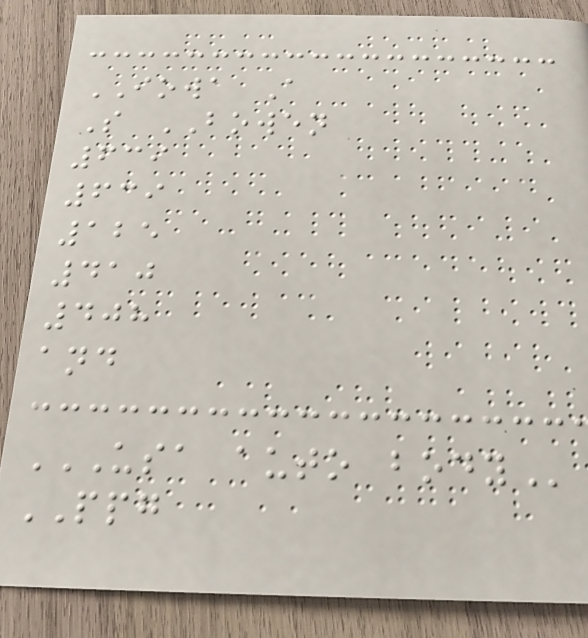IOWA A
S BOWEN
639
639
125
410
408
and
USA AUTO BODY
PPG
